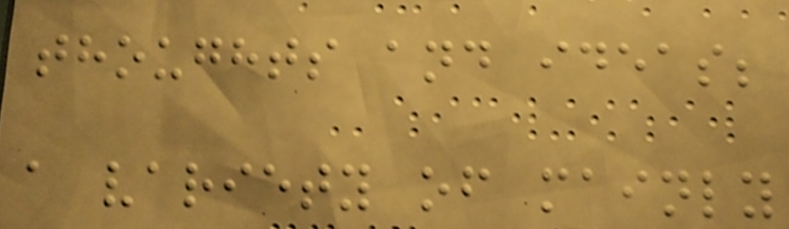thoughts and ideas;
a variety of mainly
